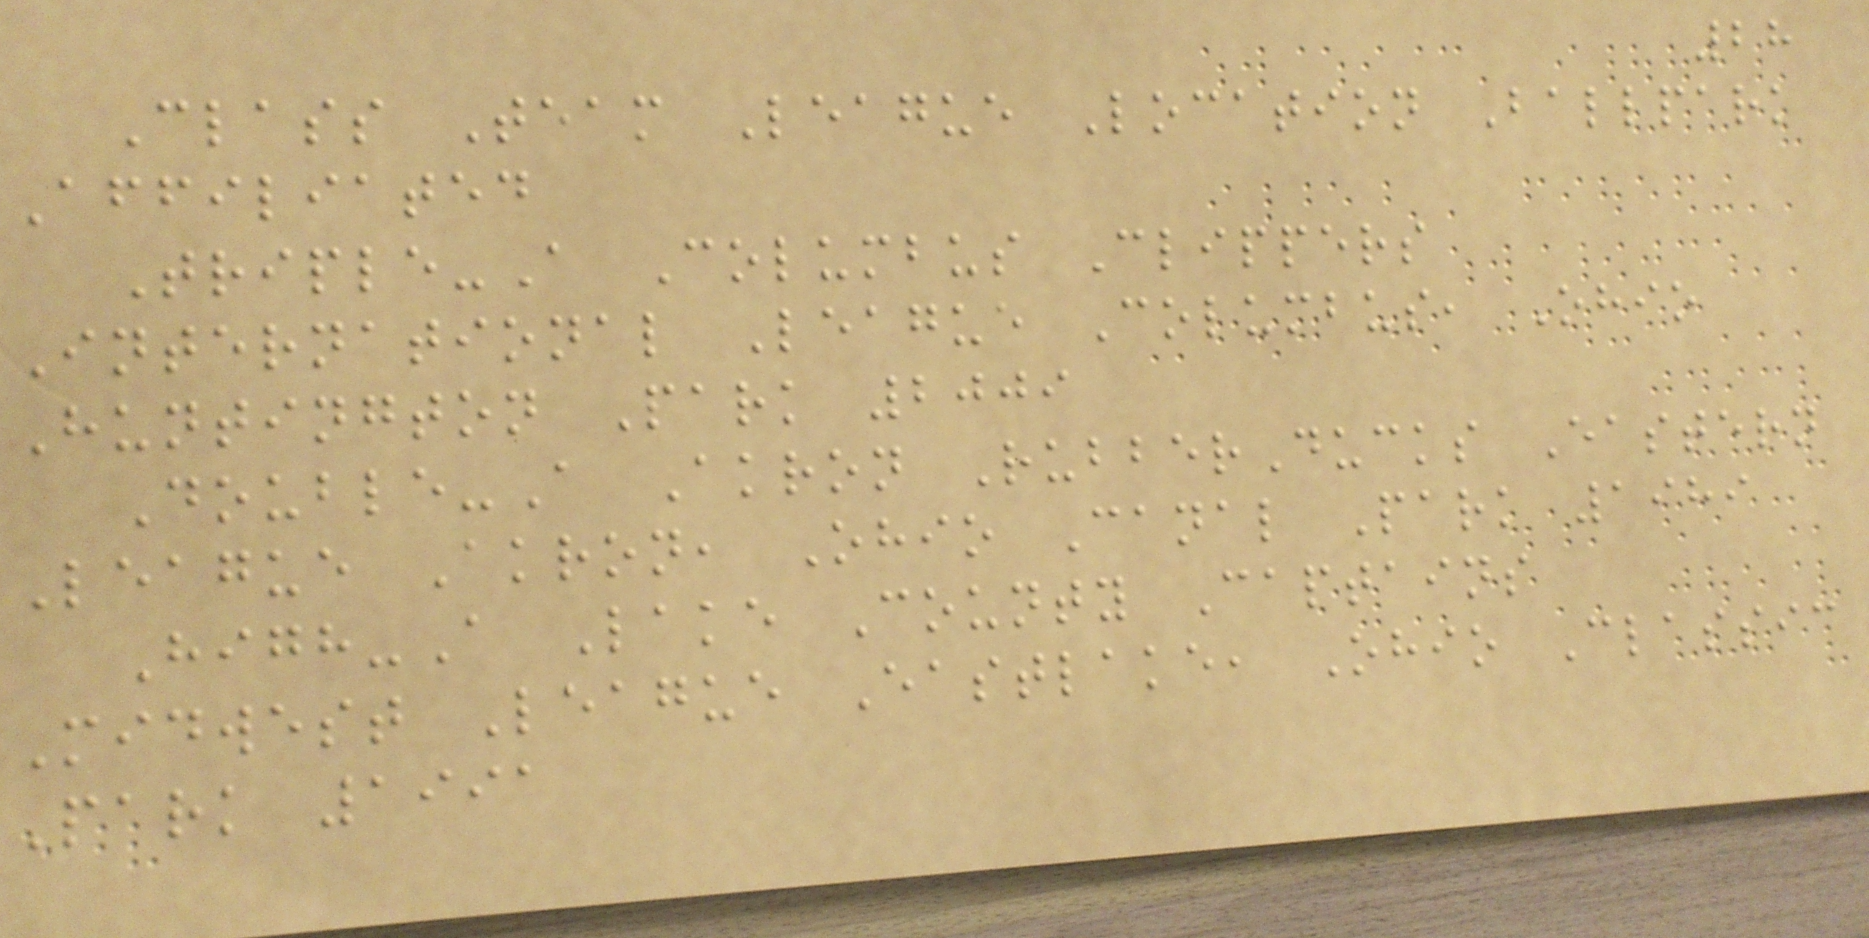28
Class Team League Location Ballpark
Affiliated
Triple-A Columbus Clippers
International League Columbus, Ohio
Huntington Park 2009
Double-A Akron RubberDucks Eastern
League Akron, Ohio Canal Park 1989
High-A Lake County Captains
Midwest League Eastlake, Ohio Classic
Park 1991
